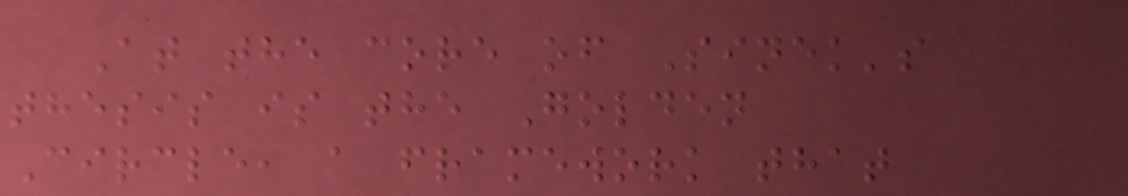At the core of Sinek's
thesis is the Golden
Circle, a framework that
